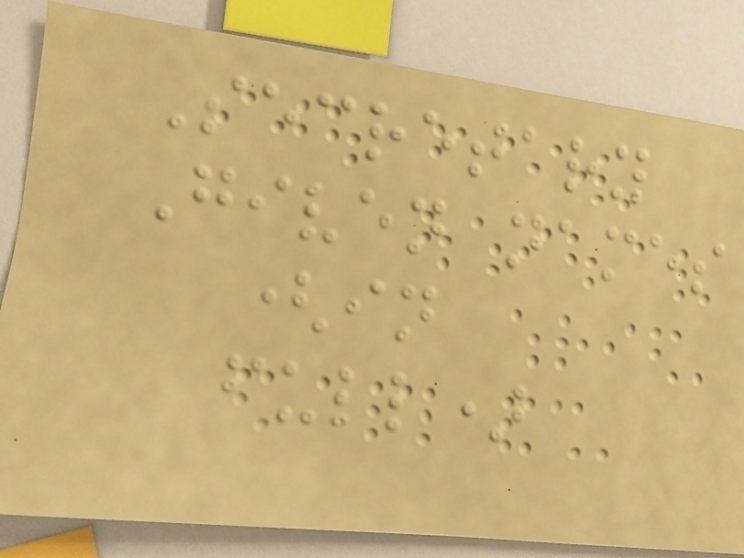Secretary
Given names
(in
full)
